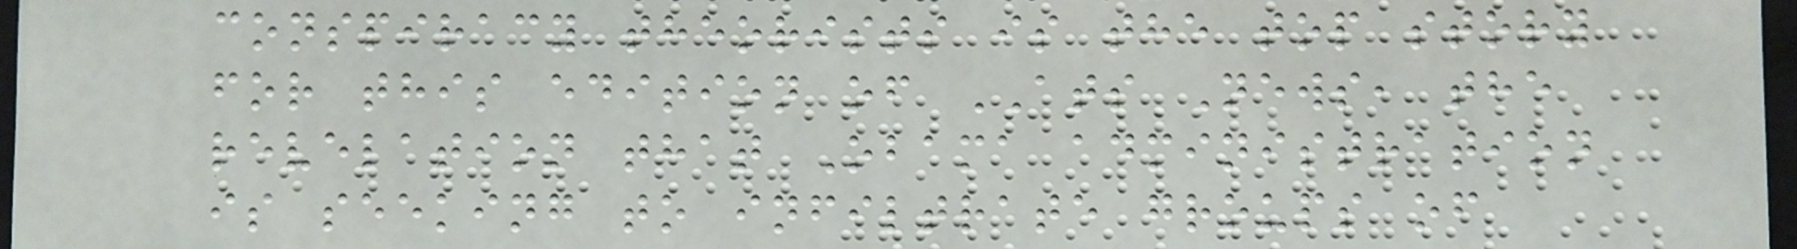conspiracy theorists is the top story
for this edition of ATS News, the
revelation that Obama administration
is seeking to infiltrate groups of
